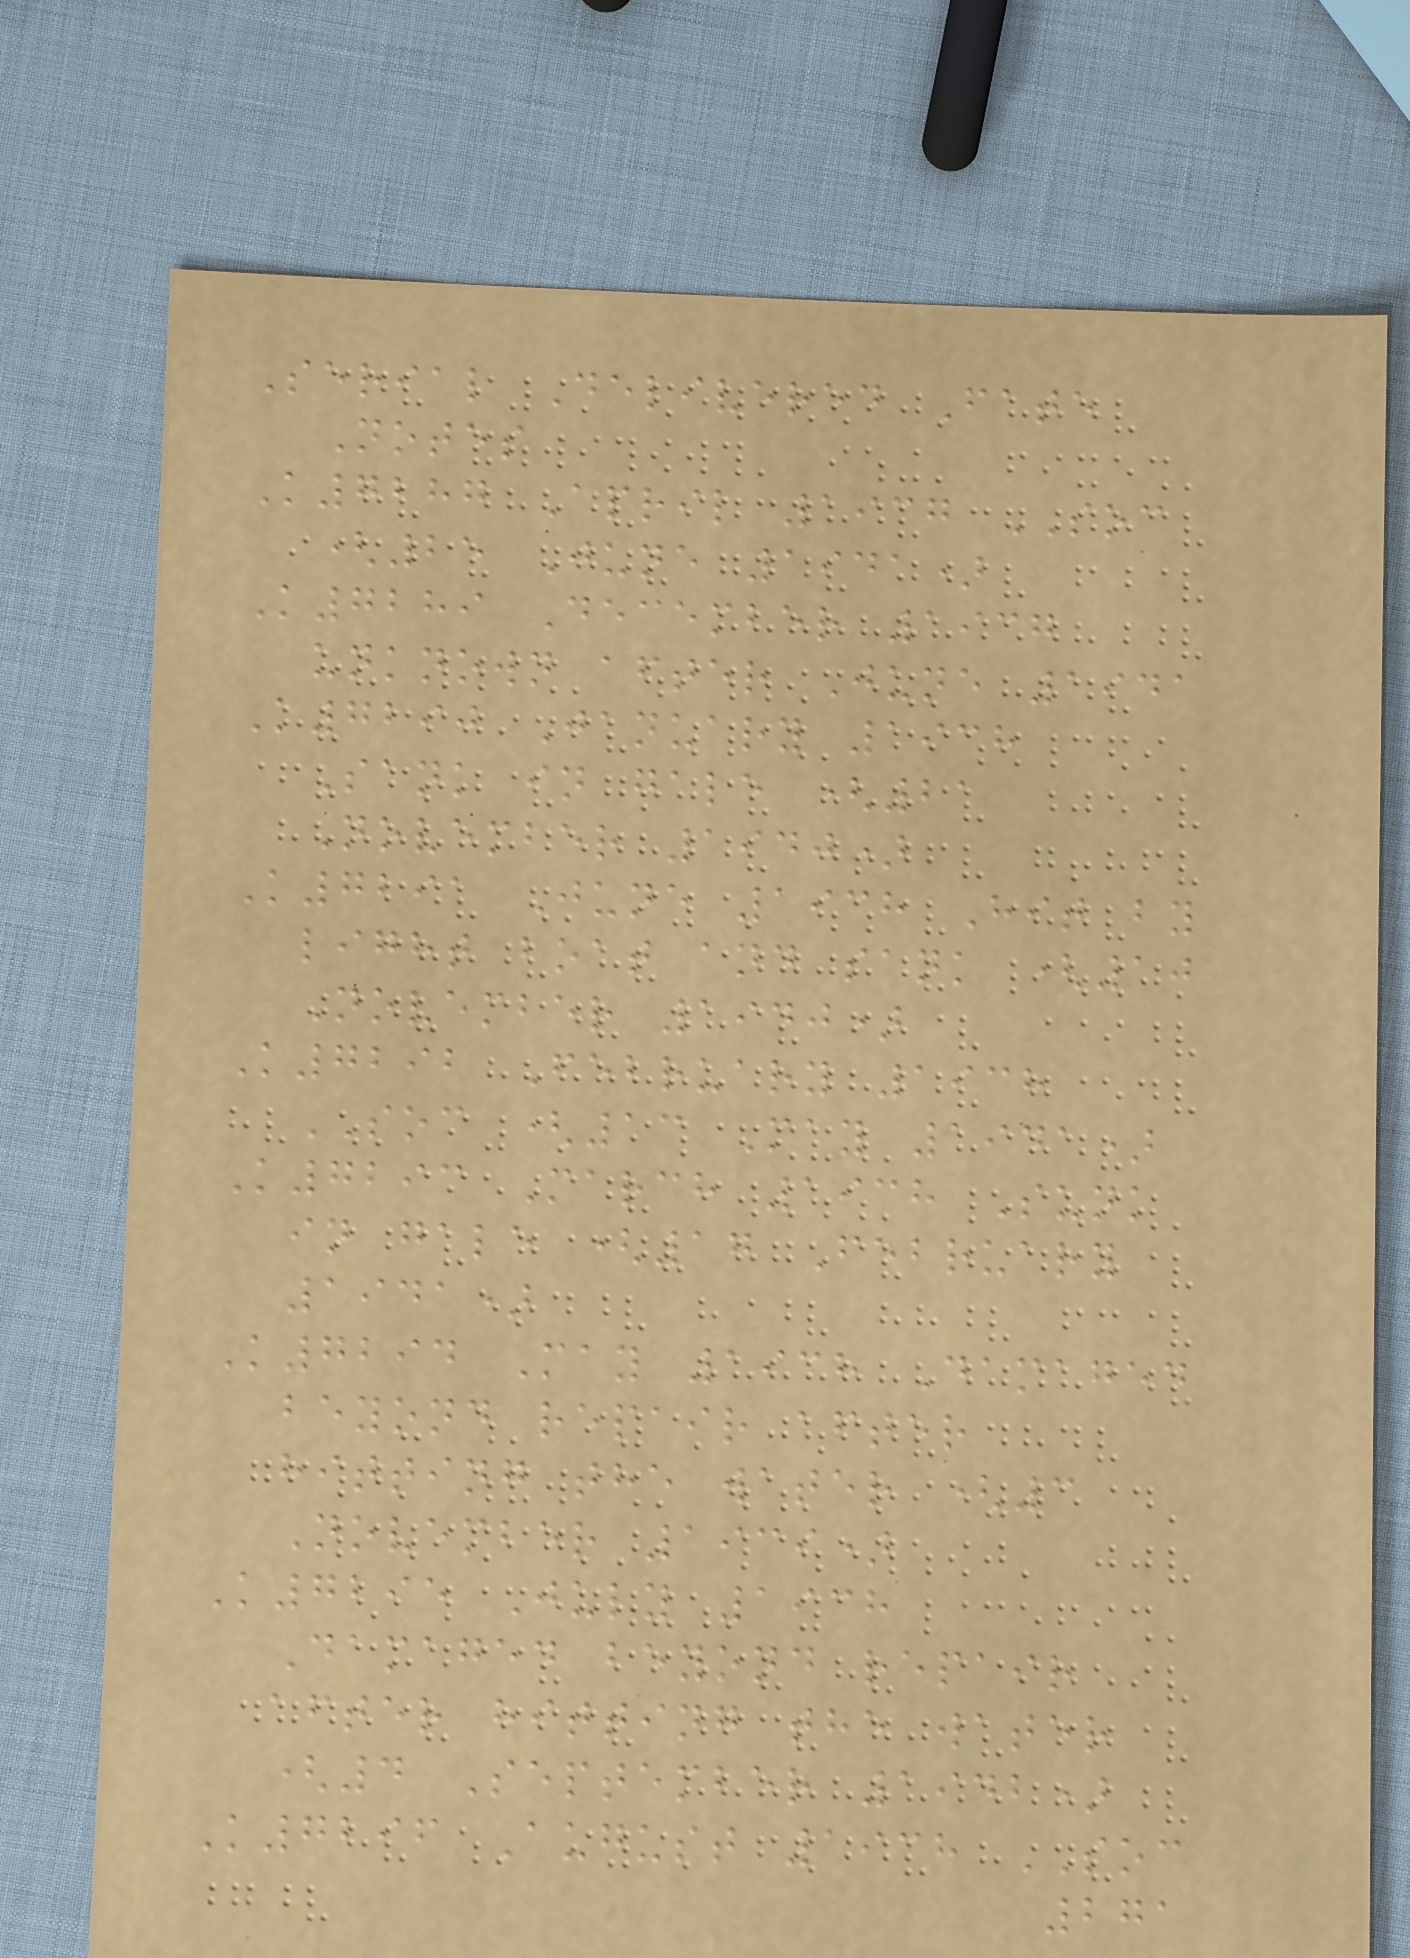Serial Delivered Fate
Notes
K7287 April 1937 SOC
(25 June 1941)
K7289 December 1937
unknown after June 1941
K7290 January 1938
Sank in gale (21
November 1940)
K7291 June 1938 Hit by
light boat and sank (10
November 1940)
K7292 February 1938
SOC (13 May 1941)
K7293 March 1938 Sunk
in gale (17 February
1941)
K7294 May 1938 Damaged
beyond repair after
hitting the water (3
November 1939)
K7295 July 1938
Damaged beyond repair
after hitting the water
(4 September 1942)
K7296 August 1938 SOC
271
